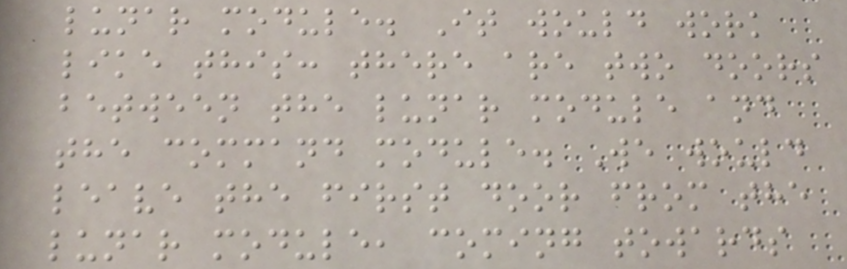lunar module. It would work
like this: there are two doors
between the lunar module and
the command module. We would
leave the first door from the
lunar module, coming towards
